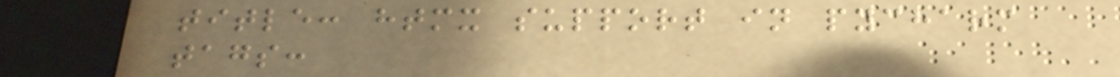title: htmx support in pycharm
tags:
